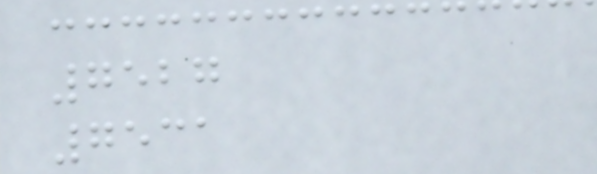7527
7531
